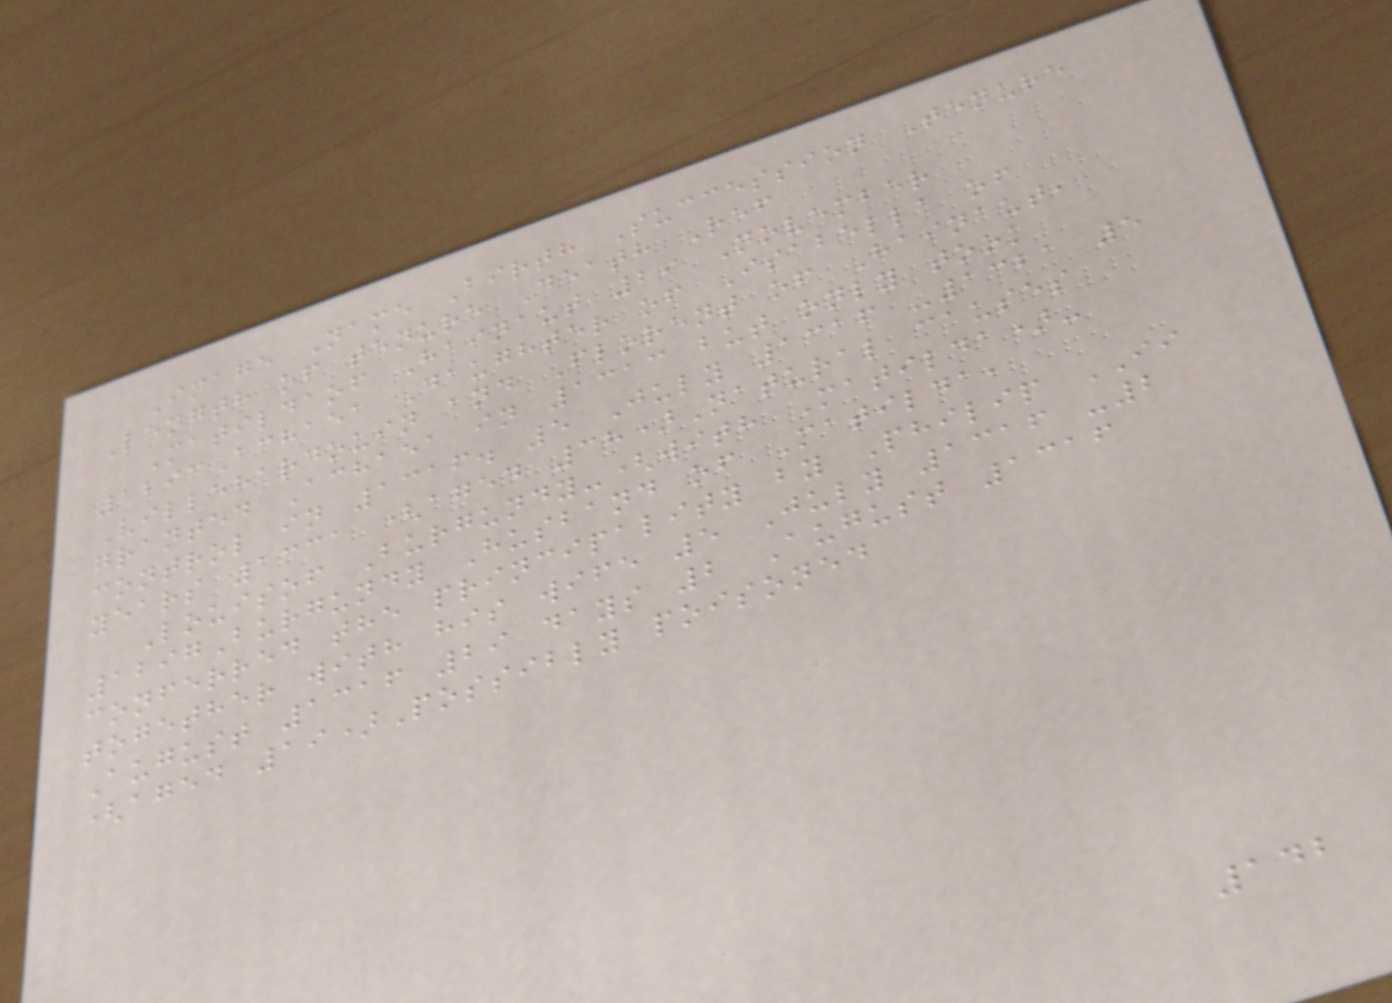Image Name Birth Succession Tenure
Length of tenure Death Ref
Matildaof Hainaut 29 November
1293Achaea Daughter of Isabella of
Villehardouin and Florent of Hainaut,
granted Achaea in 1313 but only took
control in 1316. 5 July 1316 -1321 5
years 1331 (aged 38)Natural causes
Louisof Burgundy-(with Matilda)-
1297Burgundy Husband of Matilda,
conferred the principality by Philip II
together with his wife 5 July 1316 -2
August 1316 29 days 2 August 1316
(aged 19)Possibly poisoned
142
